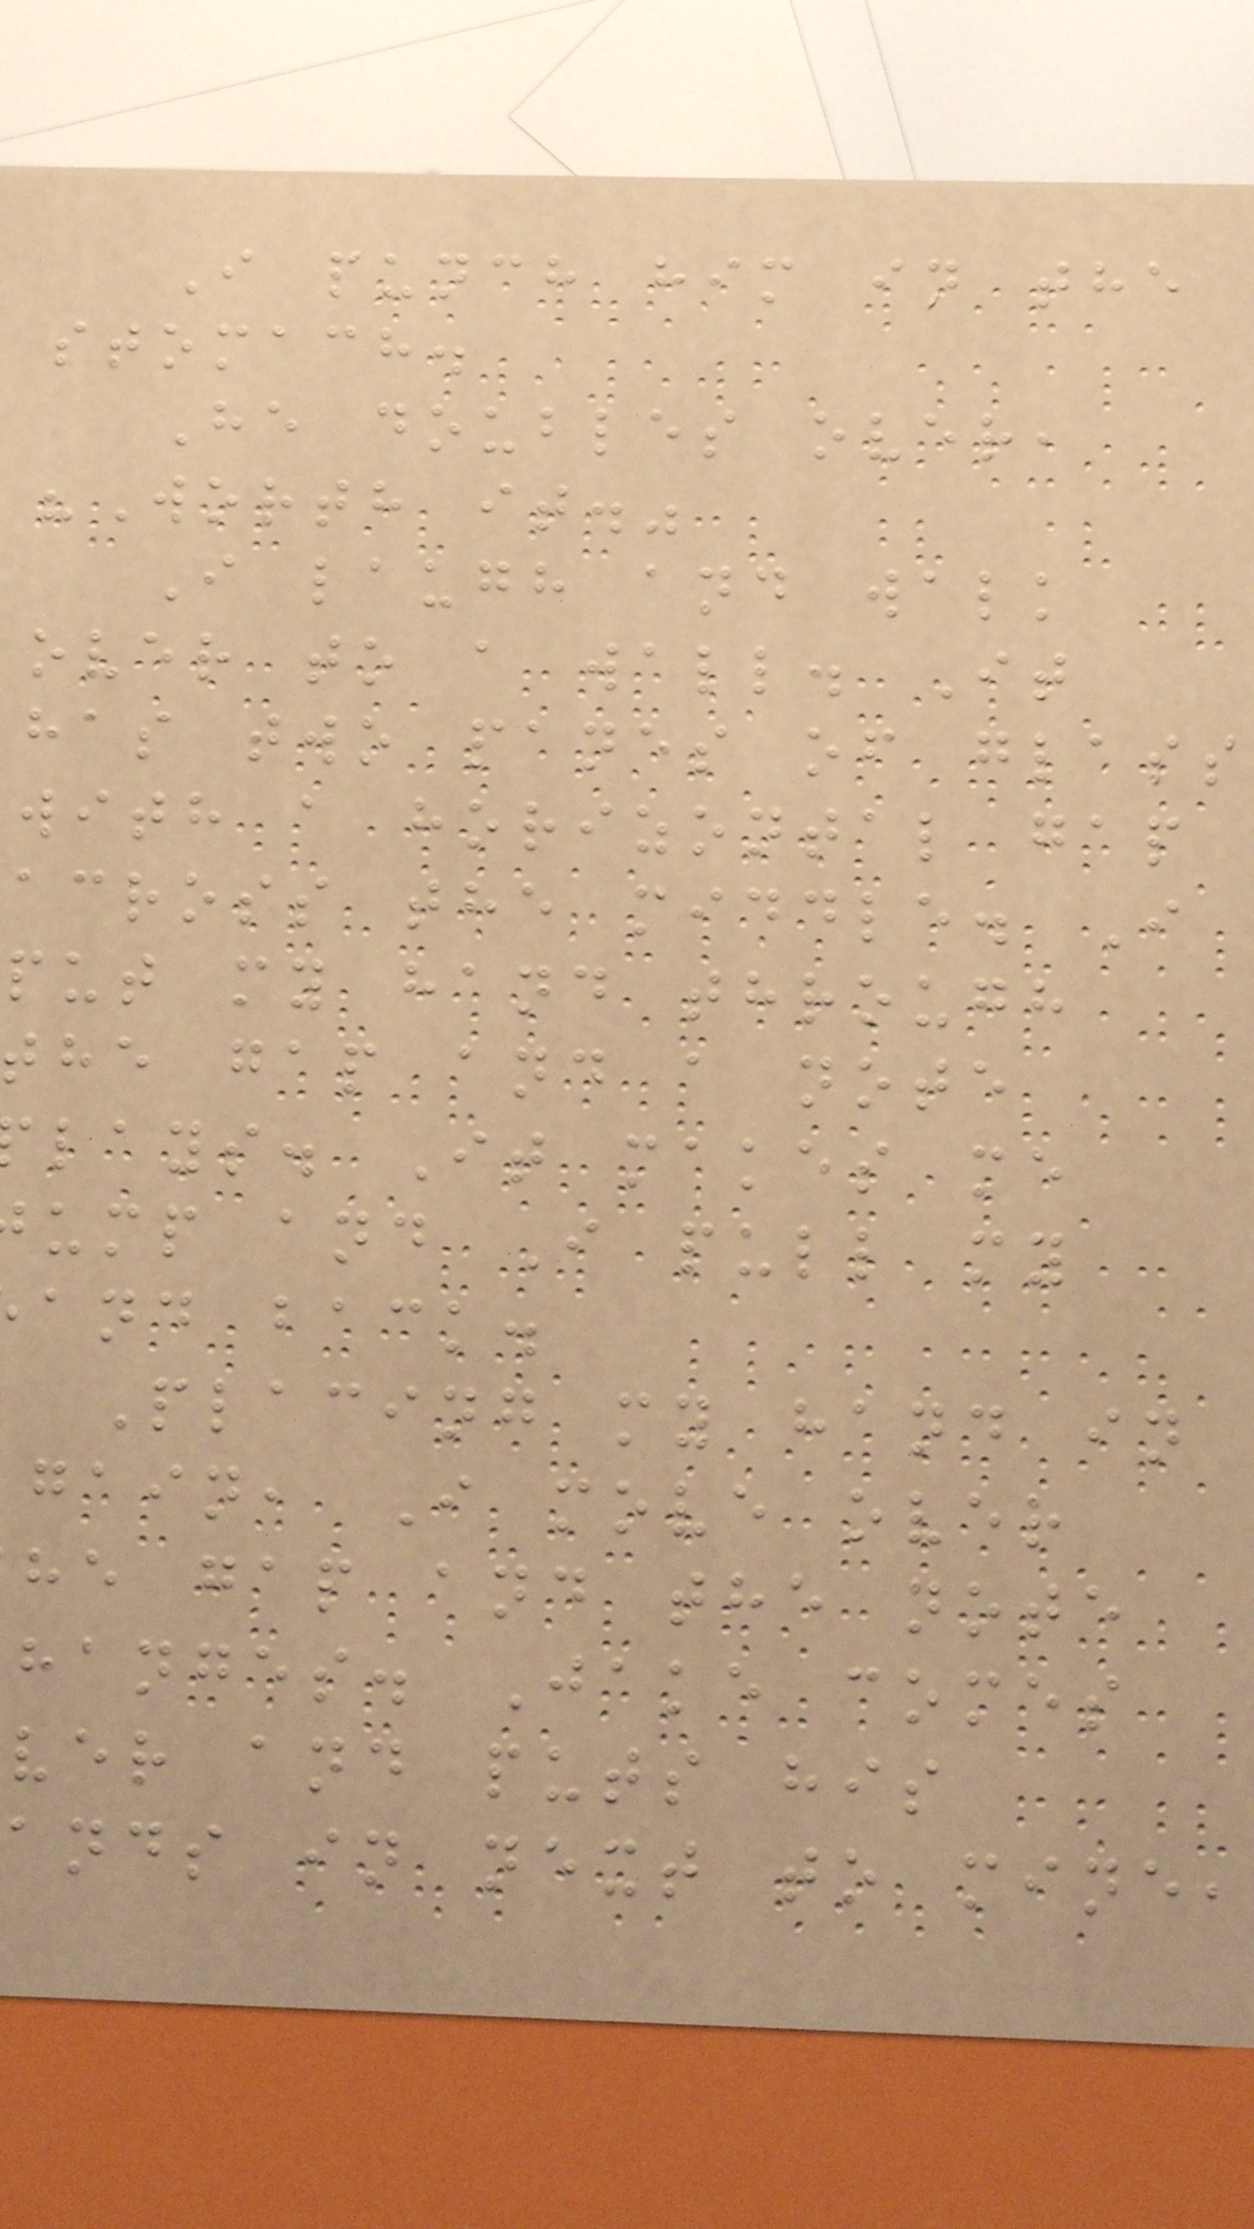I punch him in the
stomach.
He doubles over,
"Worth it."
I laugh and walk
over to a wall. It
has two panes of glass
with a horizontal gap
across the middle. I
put my hand through
the gap and a note
lays. It makes me
ump and I pull my
and back.
Placing my hand in
gain, I move over
he gap and the note
hanges. Jake comes
ver and puts his
ands in next to mine,
